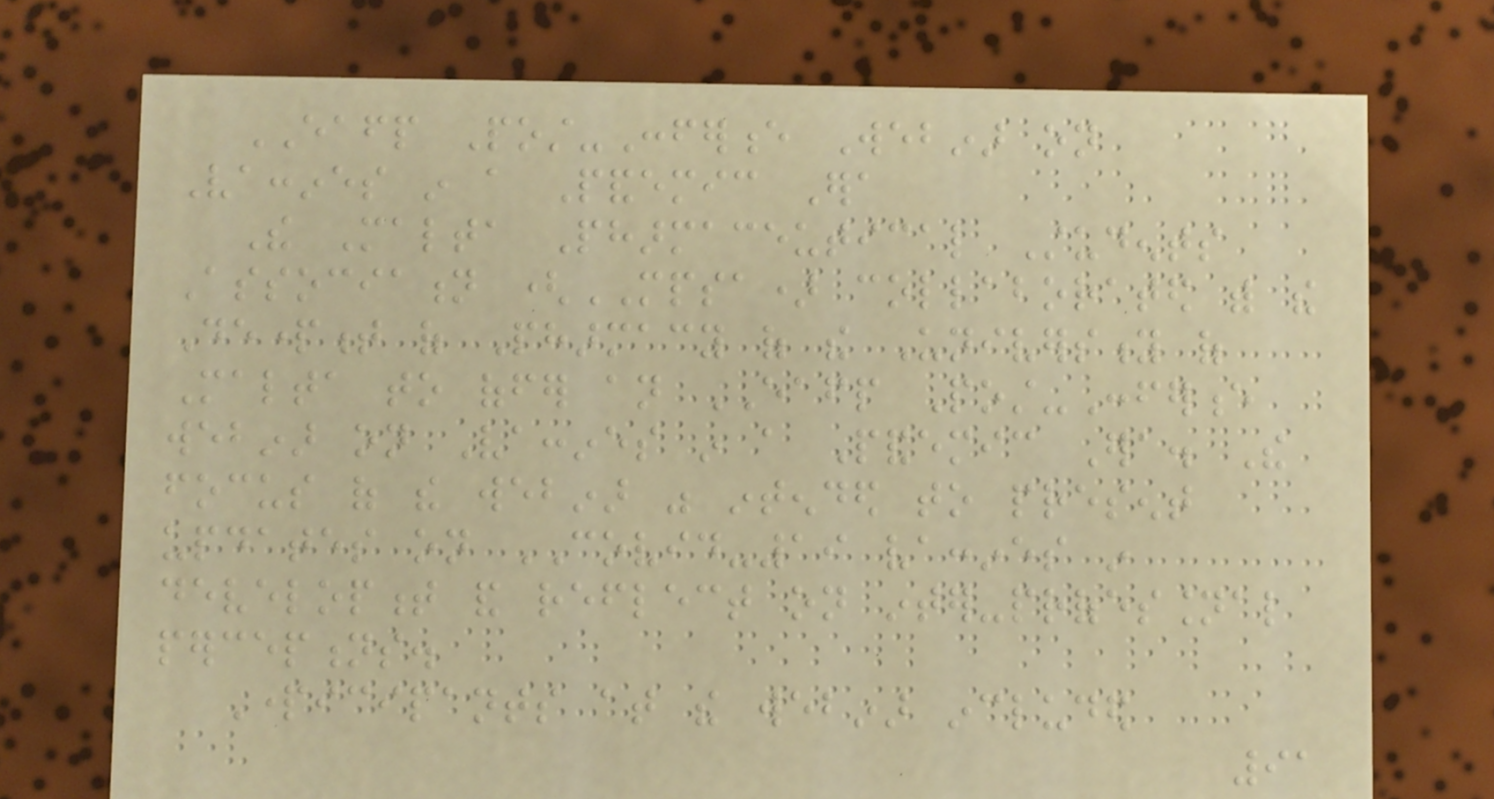EAFP Post-Conference Webinar on
Vaccines in a Pandemic Era
The Malta Pharmaceutical Students
Association (MPSA) collaborated with the
Department of Pharmacy of the University of
Malta to offer an EAFP Post-Conference
webinar on Vaccines in a Pandemic Era. The
focus of the webinar was intended to present
updates on COVID-19 vaccines in
development and reflect on inter-professional
perceptions.
Participants at the webinar included
91
